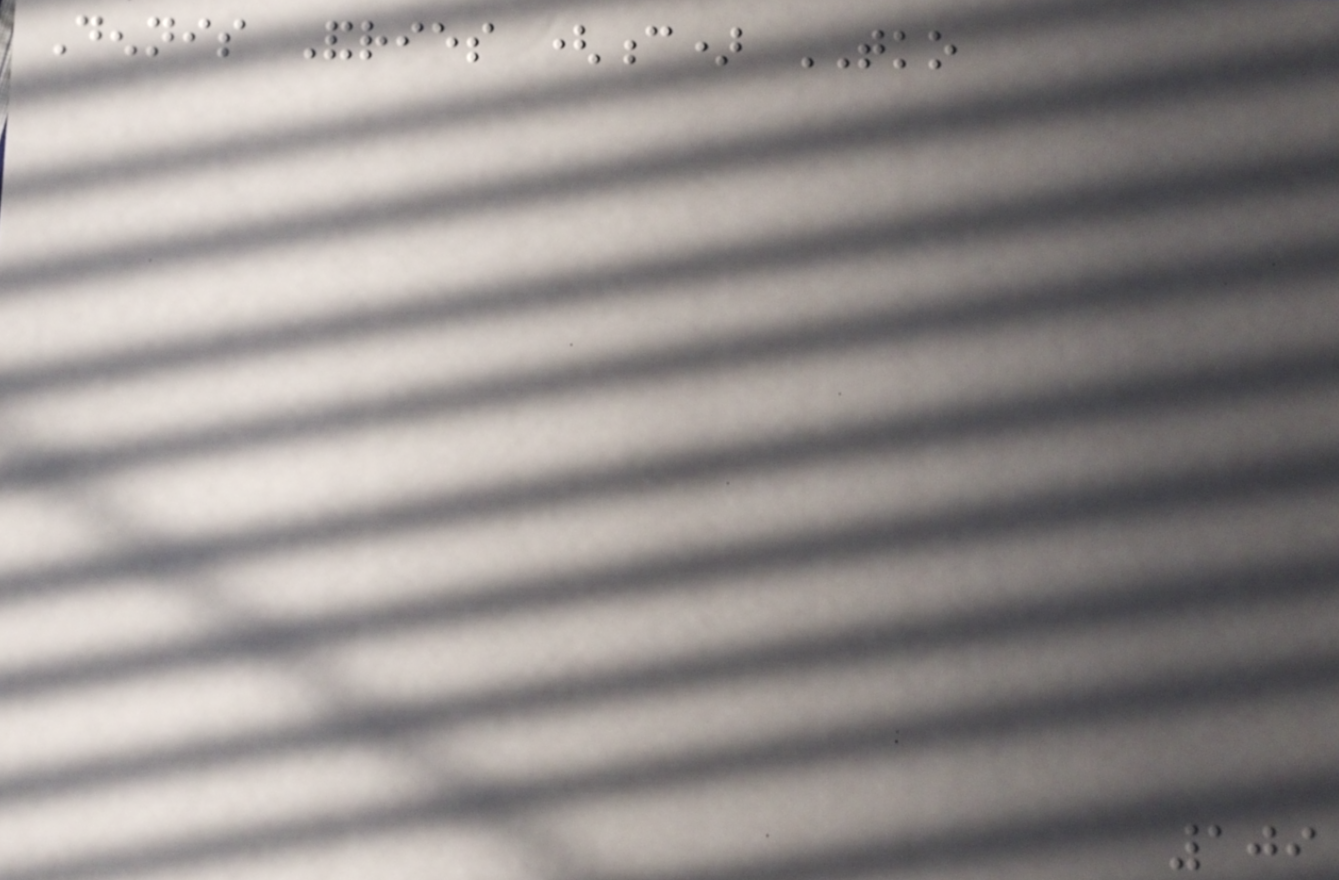Dennis Andries (c) TKO
109
